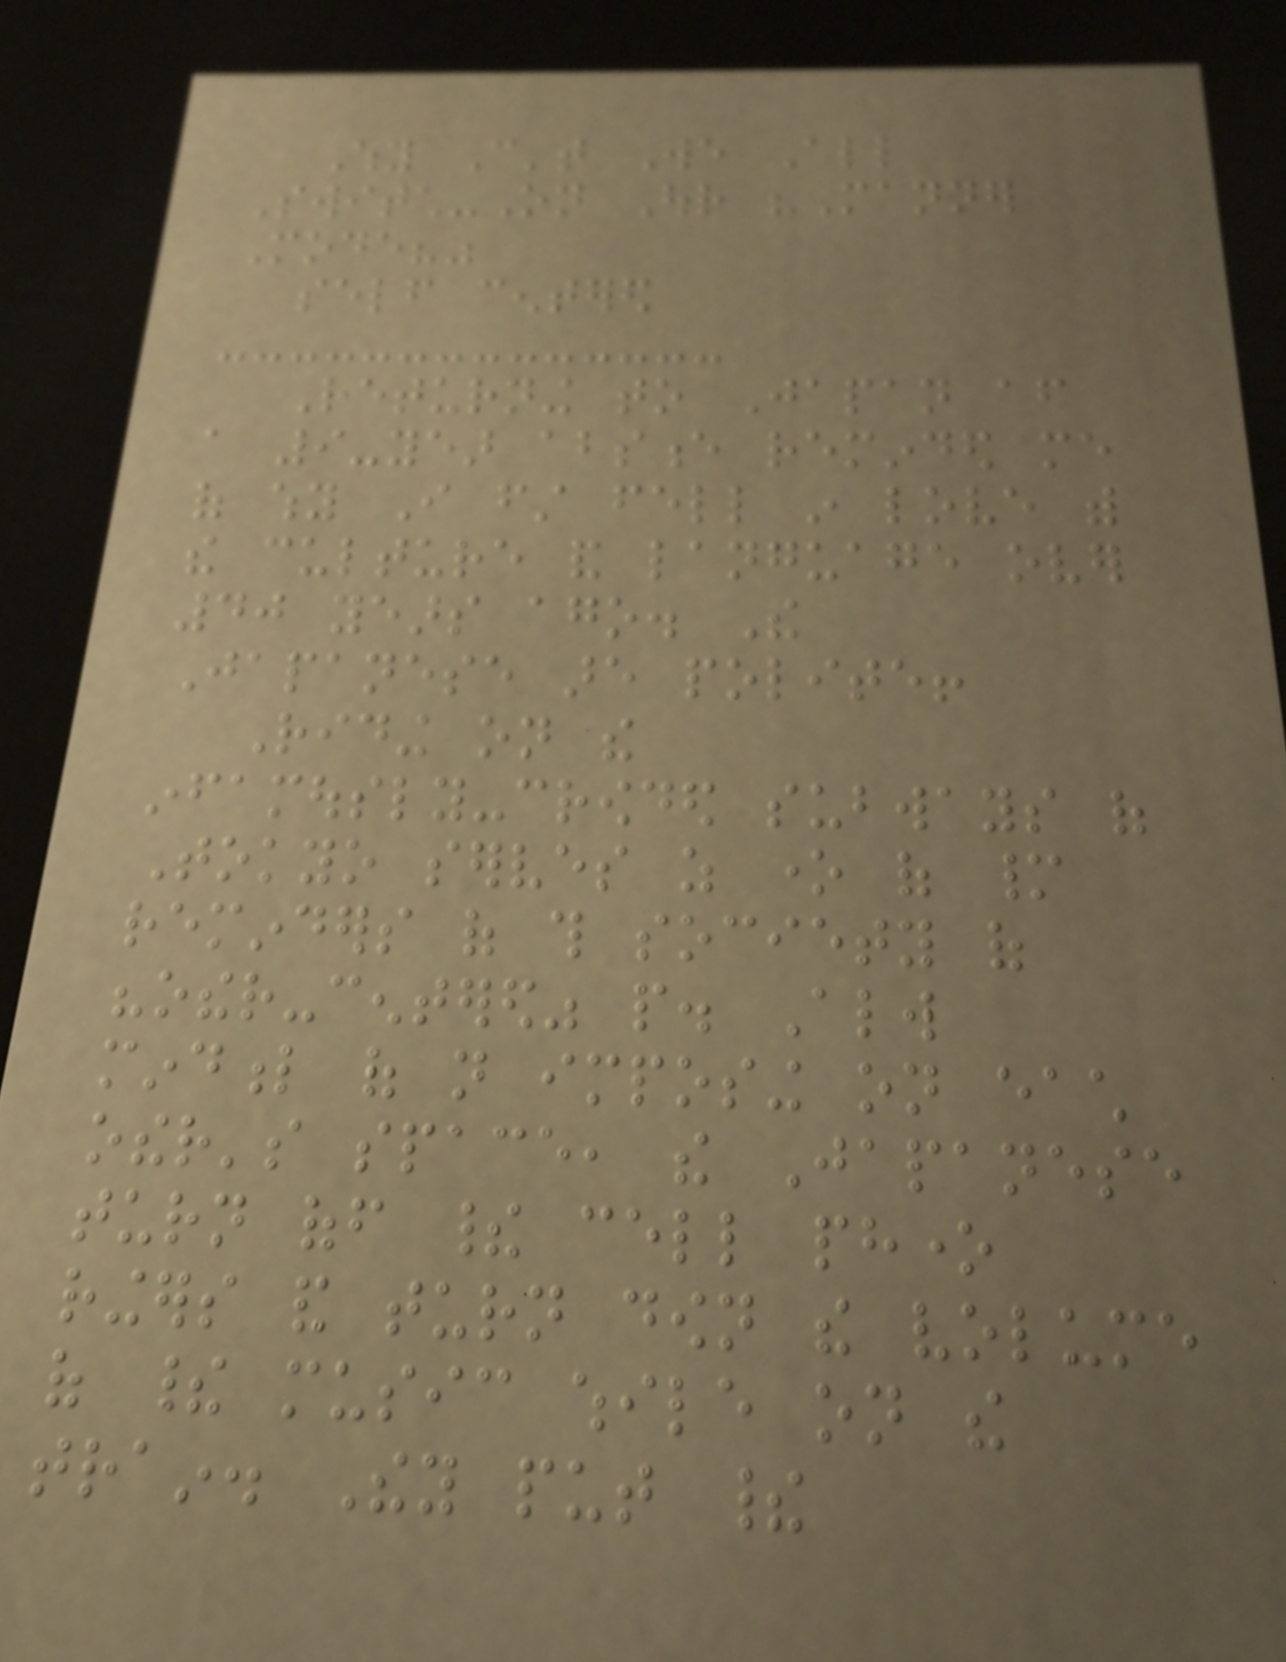Why Can't We All
Switch-On Our "Manner
Mode?"
self centered
Returning to Japan after
a 9-year absence reminded me
of why I first fell in love with
the culture and language over
40 years ago. The
Japanese are polite!
Riding on the
infamously-crowded subways of
Tokyo serves as one of many
reminders of this society of
"other-centered" people. Always
mindful of not imposing on each
other's space, the Japanese
turn off their cell phone
ringers and turn down the volume
of their music while on the
train. They put their
